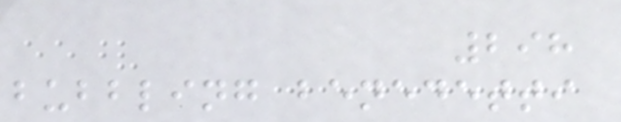298
bubbling benedetti
